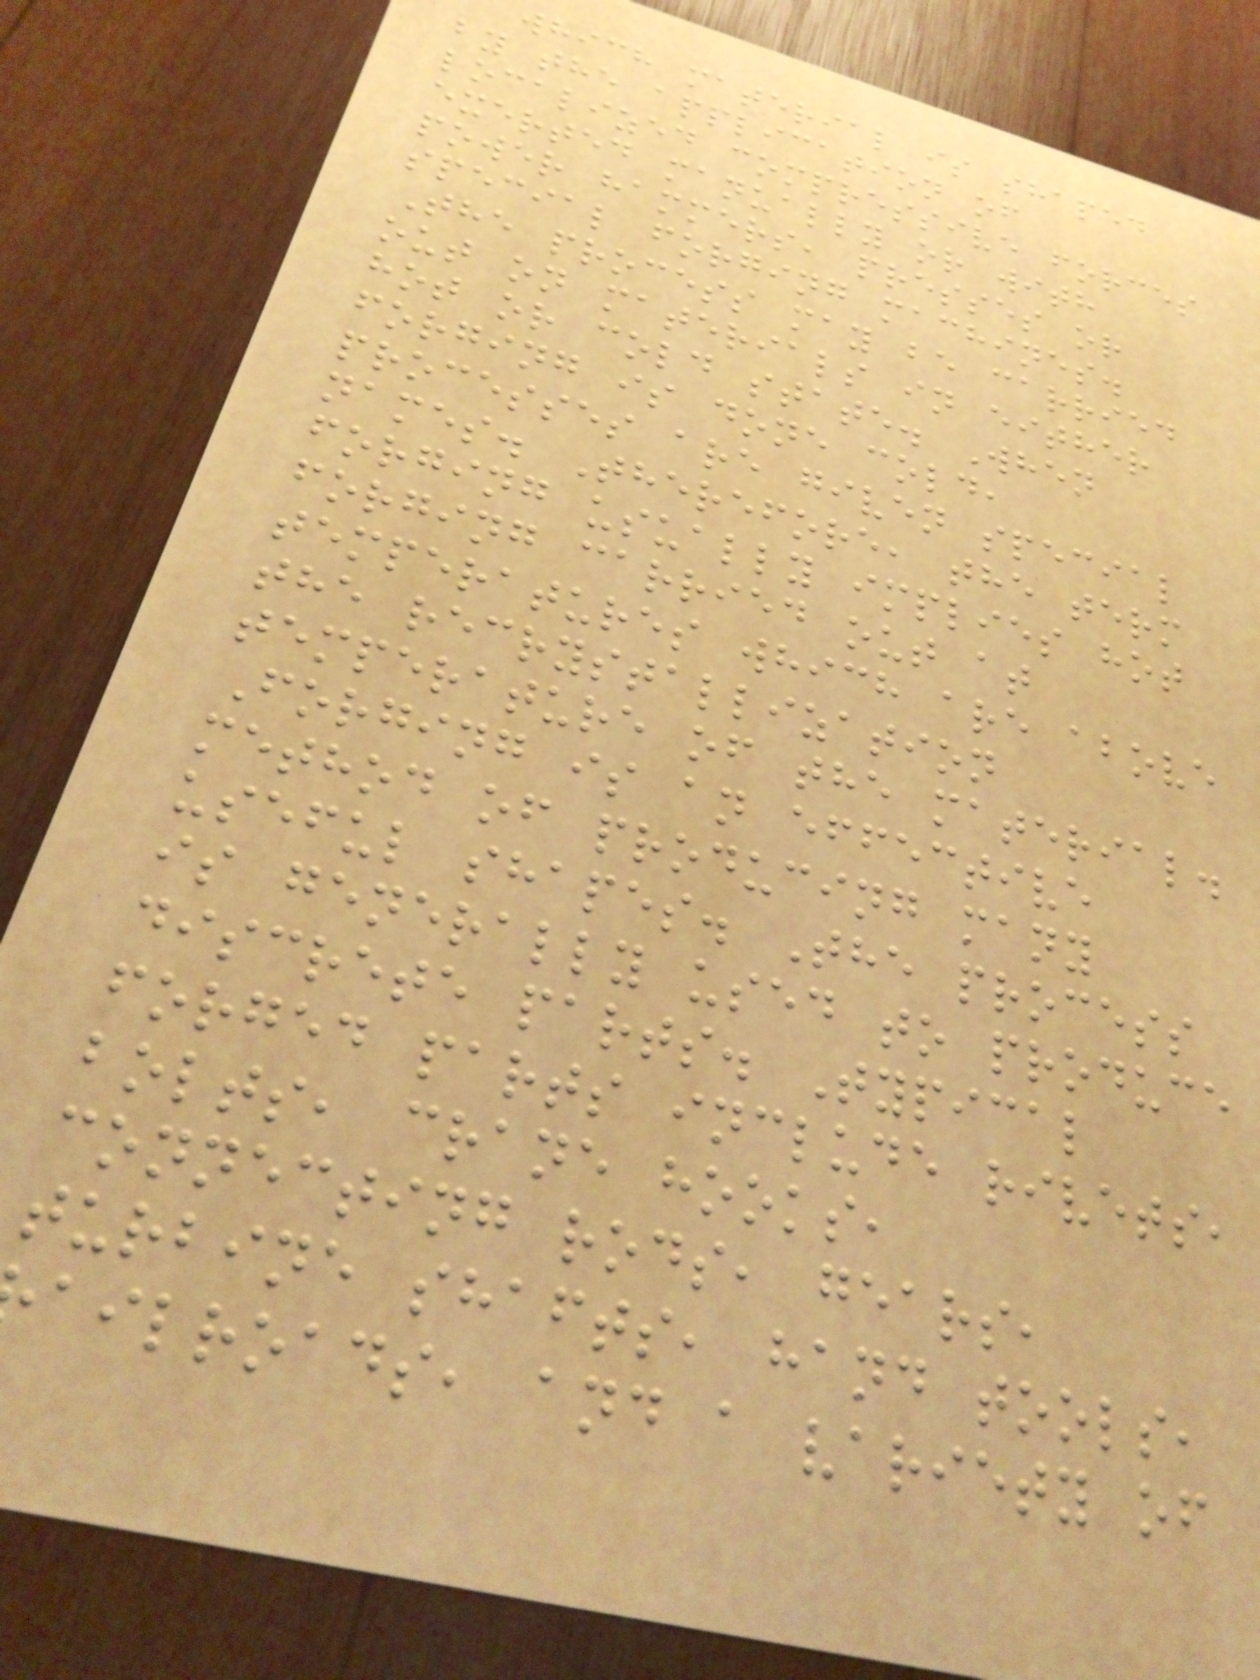which material is shaped
by the application of
localized compressive forces
exerted manually or with
power hammers, presses or
special forging machines.
The process may be carried
out on materials in either
hot or cold state. When
forging is done cold,
processes are given special
names. Therefore, the term
forging usually implies hot
forging carried out at
temperatures which are above
the recrystallization
temperature of the material.
Forging is an effective
method of producing many
useful shapes. The process
is generally used to produce
discrete parts. Typical
forged parts include rivets,
bolts, crane hooks,
connecting rods, gears,
turbine shafts, hand tools,
ailroads, and a variety of
